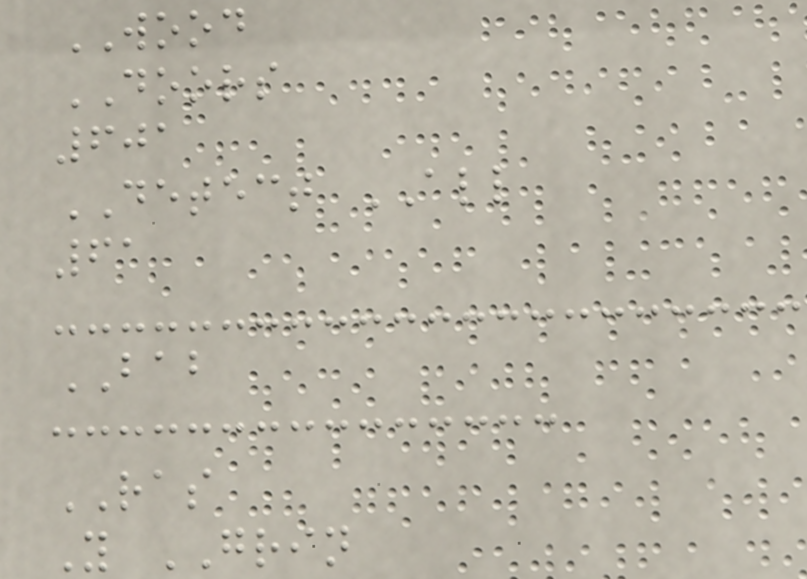WOOD
DOORS
601
DETECT ALL
61
BAB
RAS
Y GRIN
